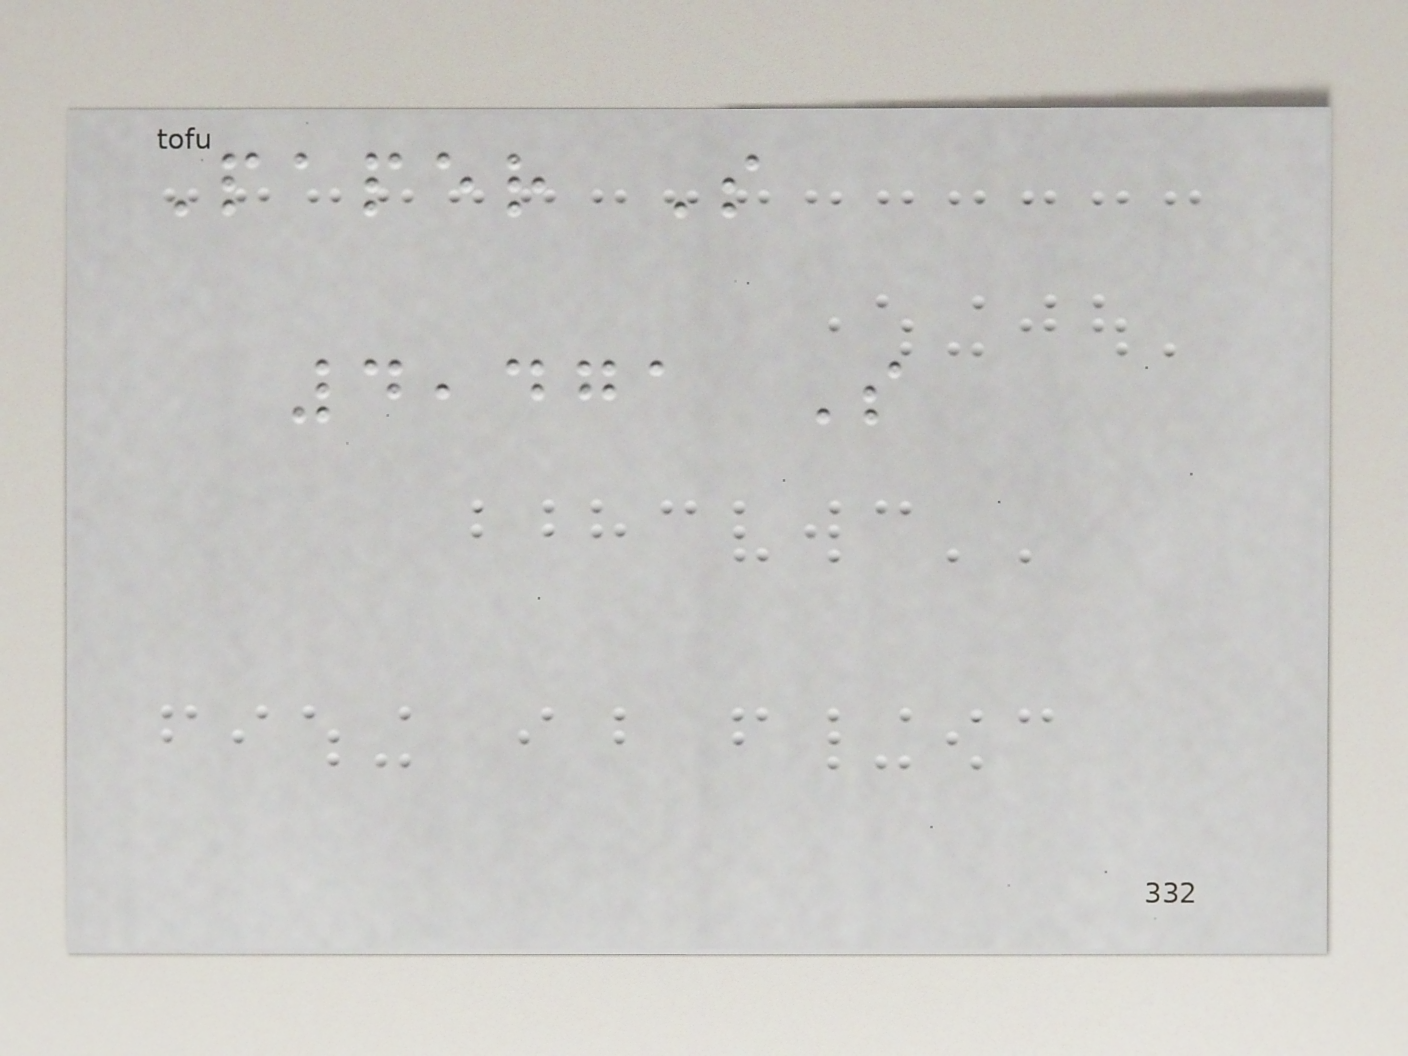Paper S
4,471 S
